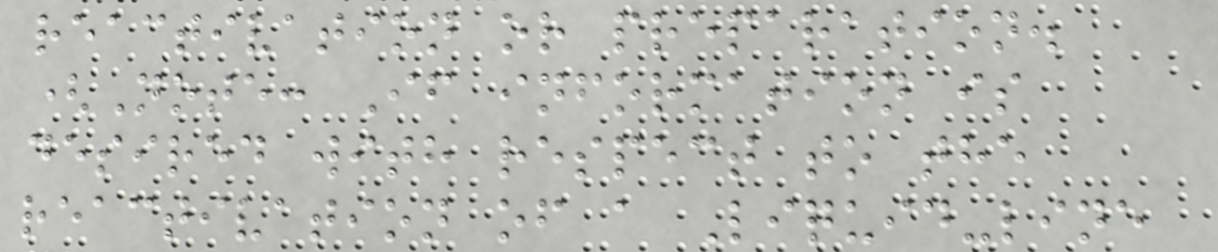reactivation or preparation.
(Note: If information is
desired with respect to the
reactivation of a Liquid-line
